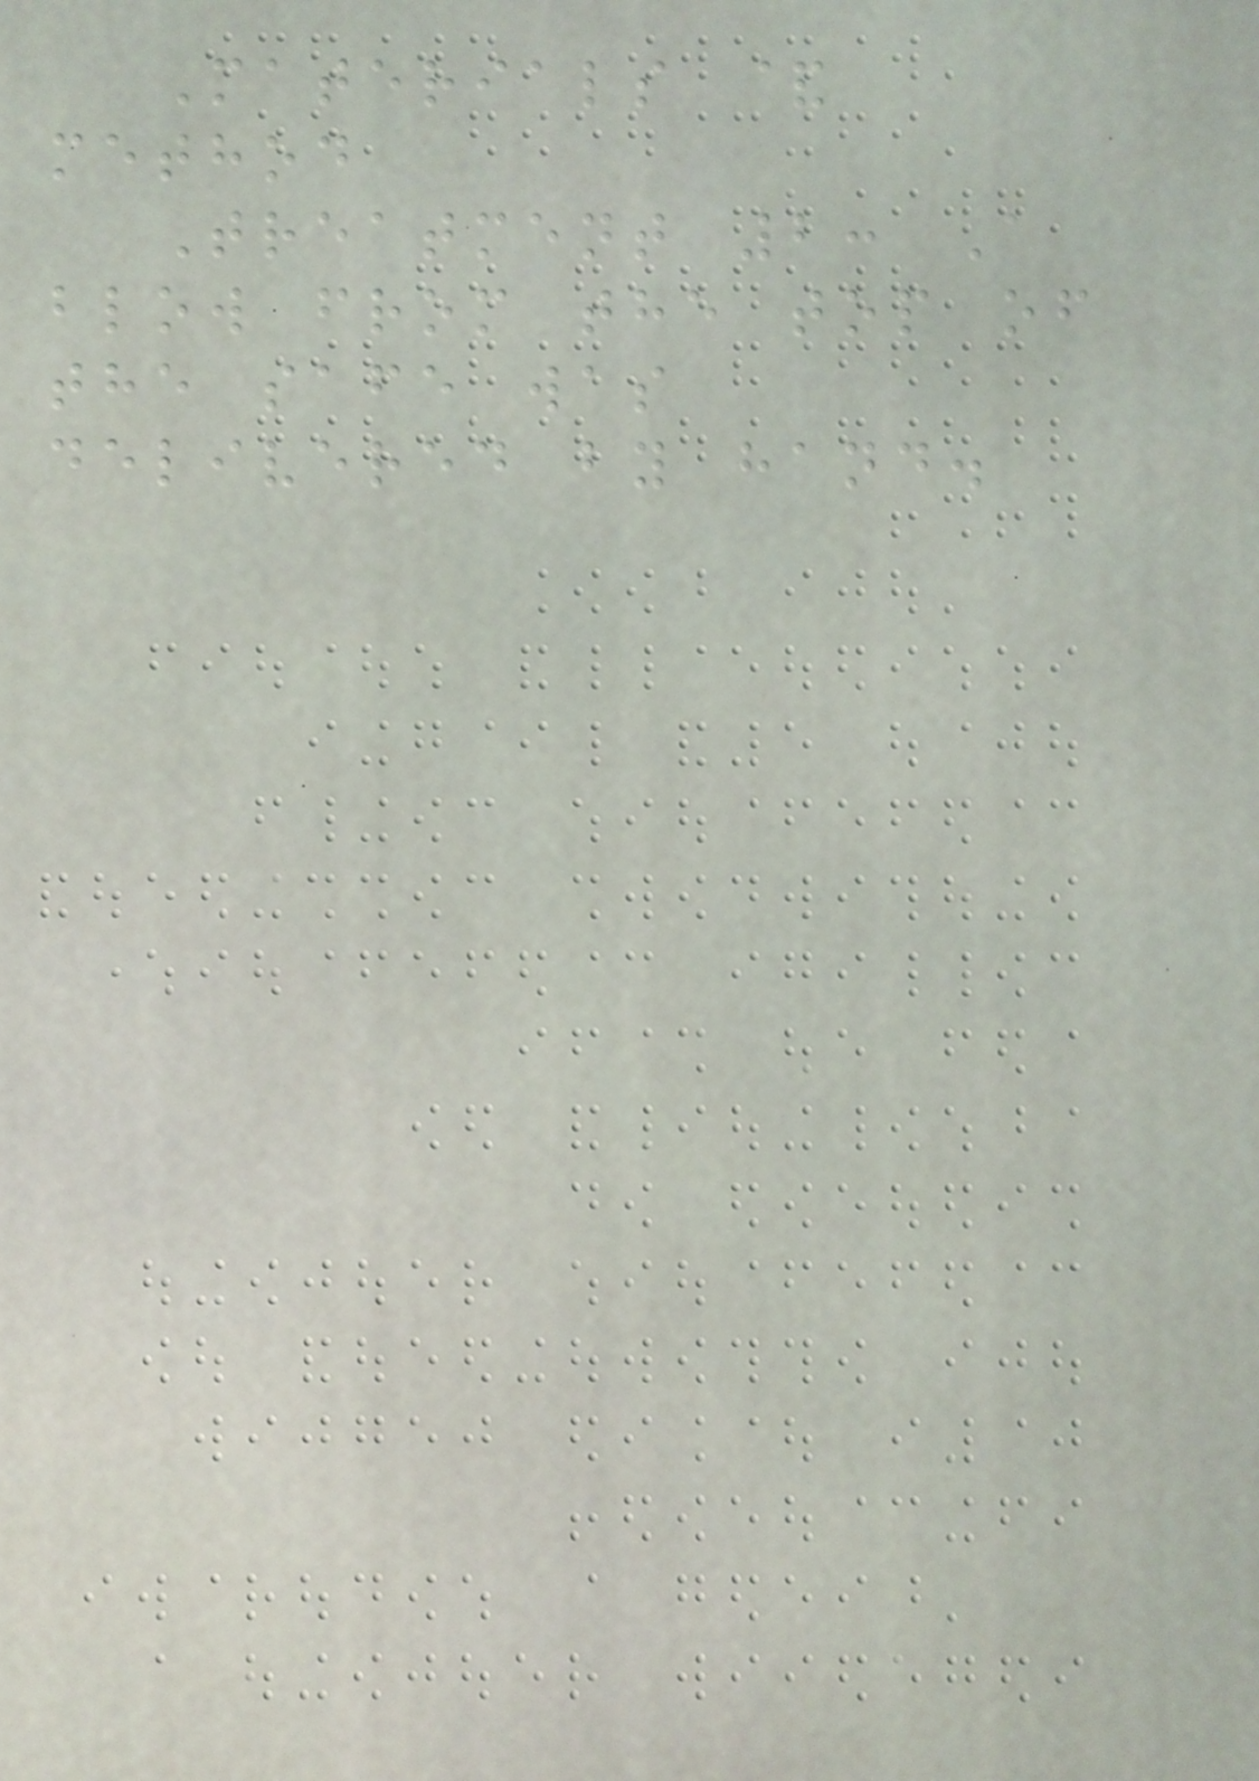Materials &
method
Treatment 2: A
blow from the top of
the safe was
delivered by hand.
